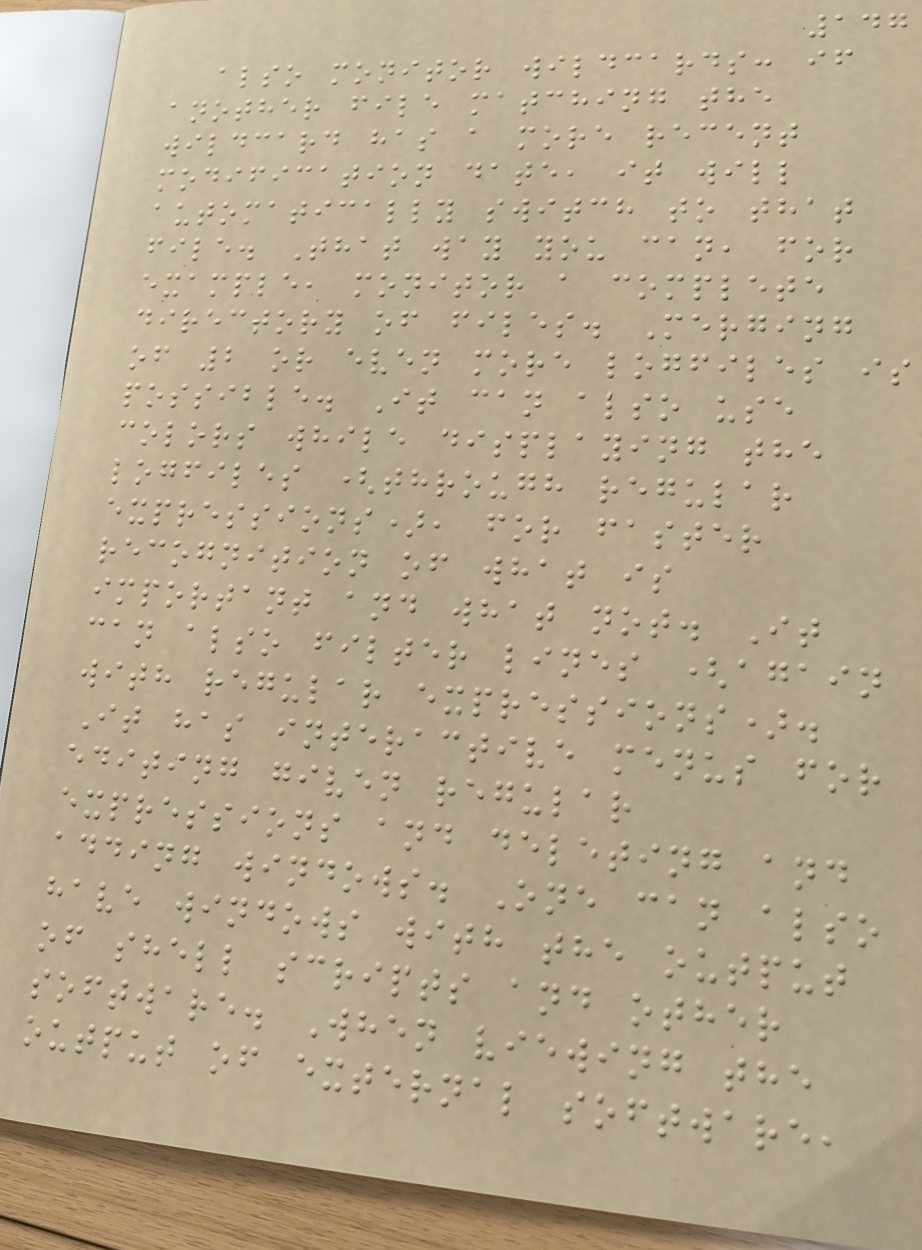147
also monitor wildcards: if
another file matching the
wildcard has a more recent
modification date, it will
automatically switch to that
file. That way you can, for
example, monitor a complete
directory of files. Merging
of 2 or even more logfiles is
possible. It can also use
colors while displaying the
logfiles (through regular
expressions), for faster
recognition of what is
important and what not. It
can also filter lines (again
with regular expressions).
It has interactive menus for
editing given regular
expressions and deleting and
adding windows. One can also
have windows with the output
of shell scripts and other
software. When viewing the
output of external software,
